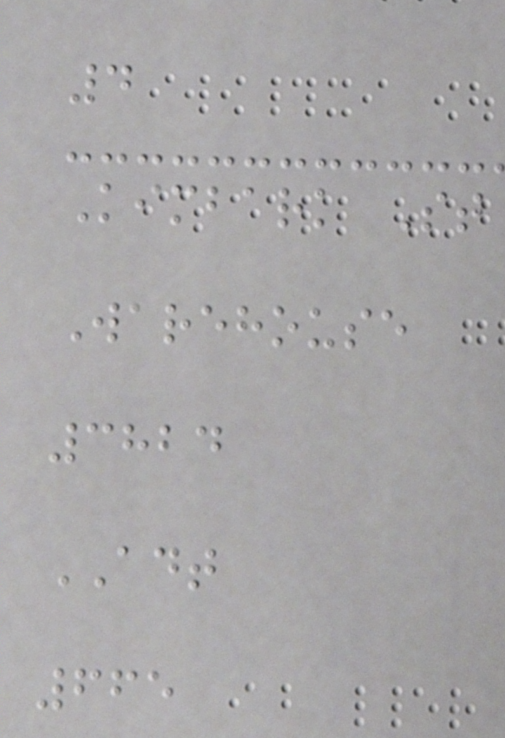4
Kimbark St
Warehouse
3824
ADT
665
